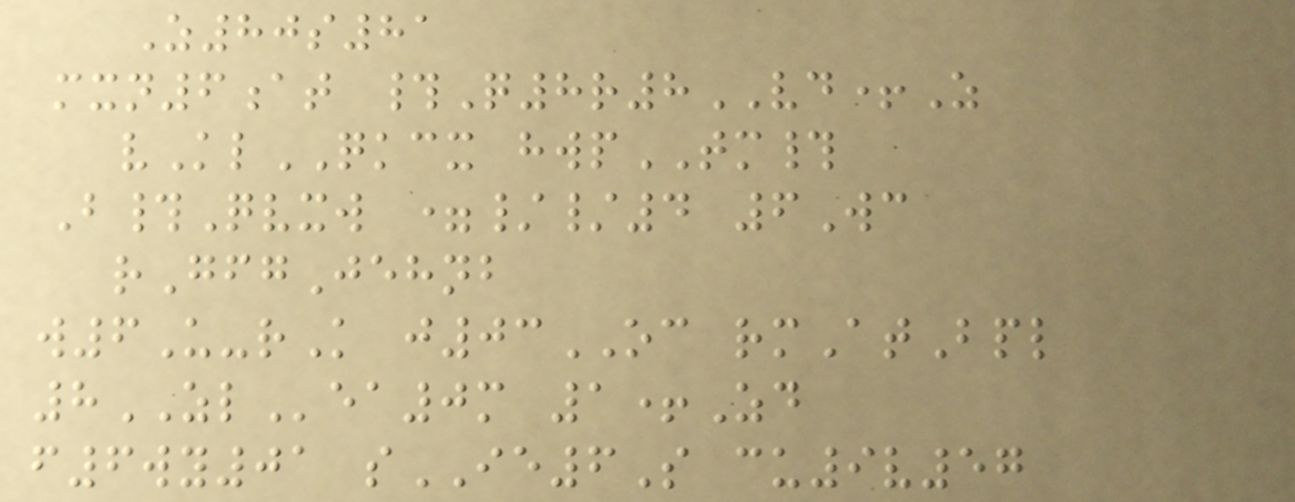Z80s81
mxn6at #Q8r8VD+Z
vKlQKCX hwpTM#
B#Qvxw =//4 6Wc
rGfgJehnb
w6U-rK j03OC rmAtBpl
8ZLea0m 1+Zd
f6wy01 sIE6S cu9v57
